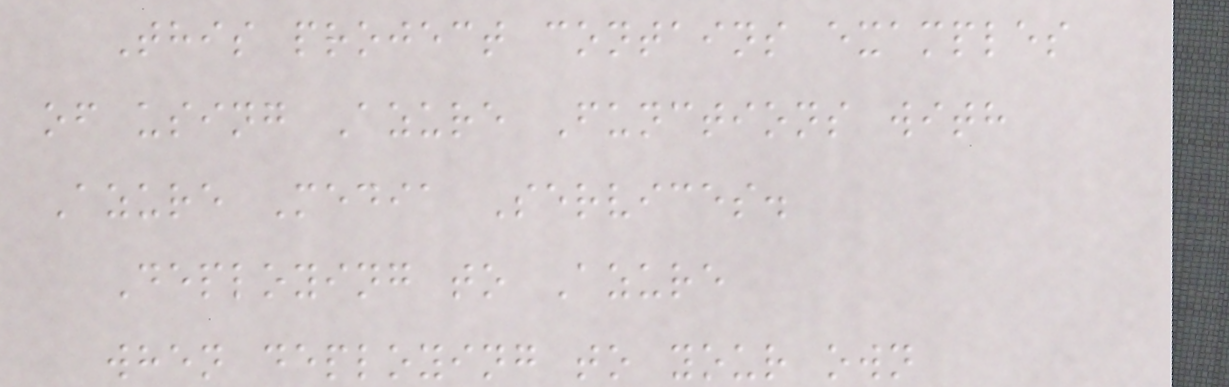This project contains examples
of using Azure Functions with
Azure Media Services.
Deploying to Azure
when deploying to your own
